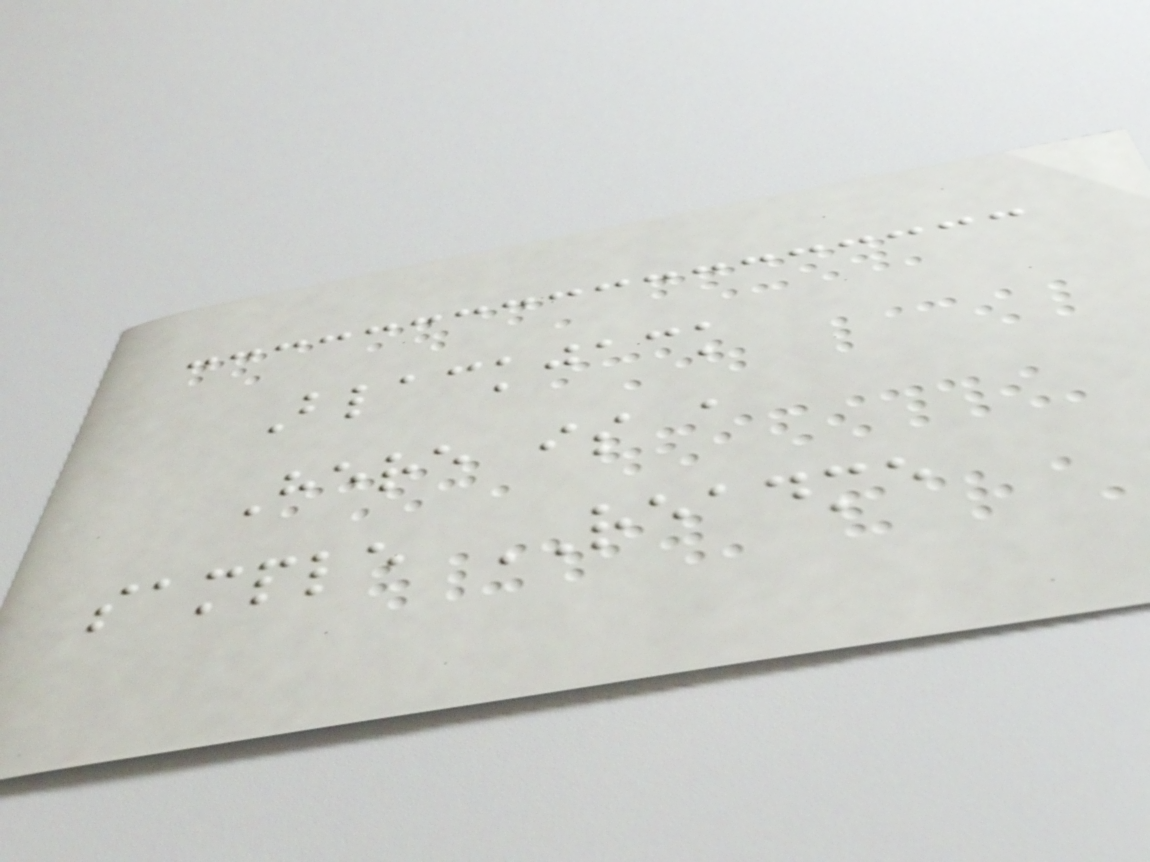Blackjack
Here is a
sample README
